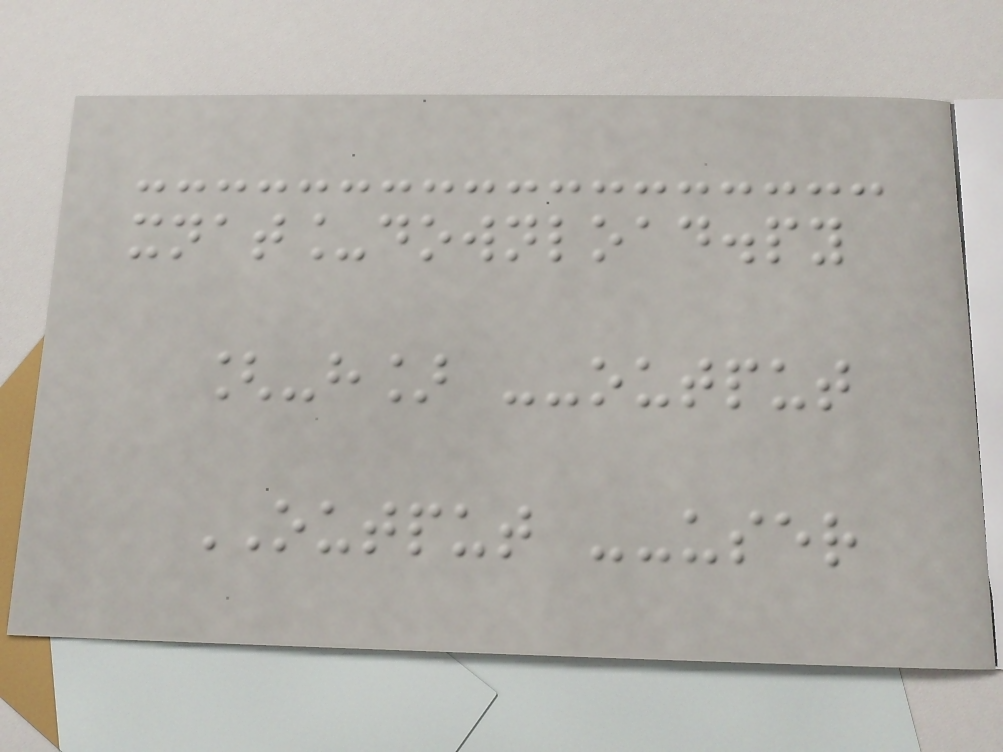xnat_download.py
[-h] --output
OUTPUT --user
